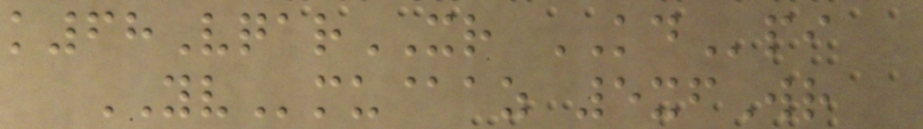k68VqarXR KDpi
YVmu@az 5xfWr
